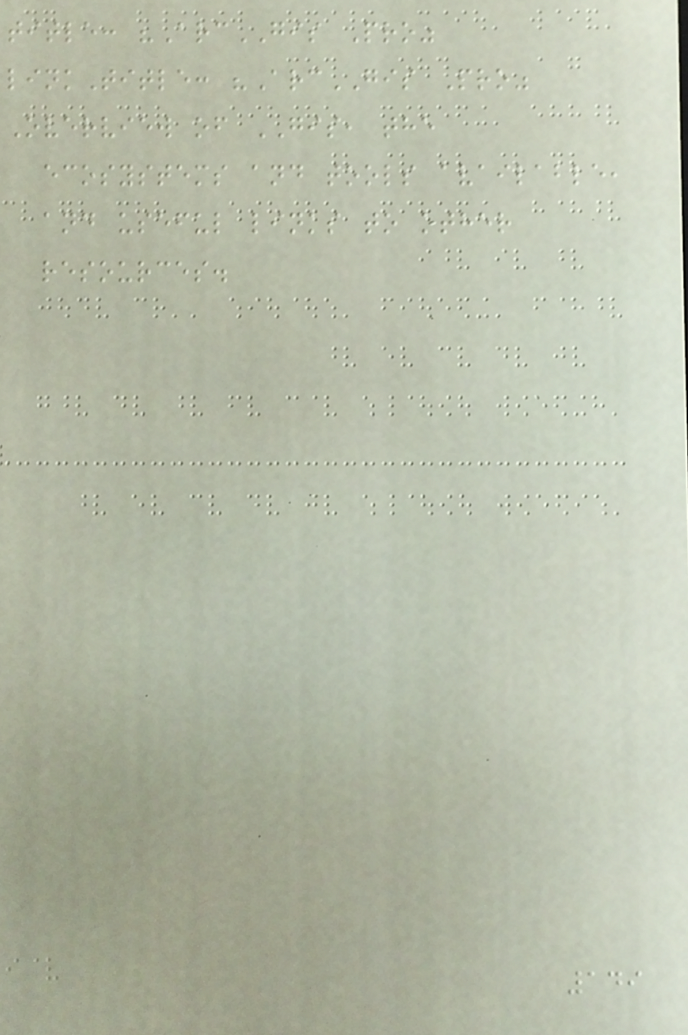title: "ArcGIS Pro"
linkTitle: "ArcGIS Pro"
Overview of GIS, the
ecosystems and tools available,
and useful links to other
resources.
149
